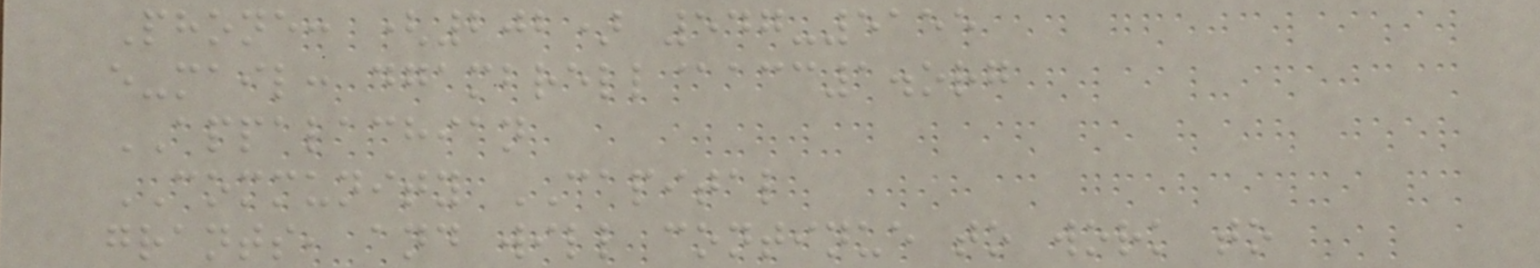Phone: (202) 547-5155
e-mail: dgambrell@acc1.org
APPALACHIAN
COMMUNITY CAPITAL
grants, and will continue to work to
